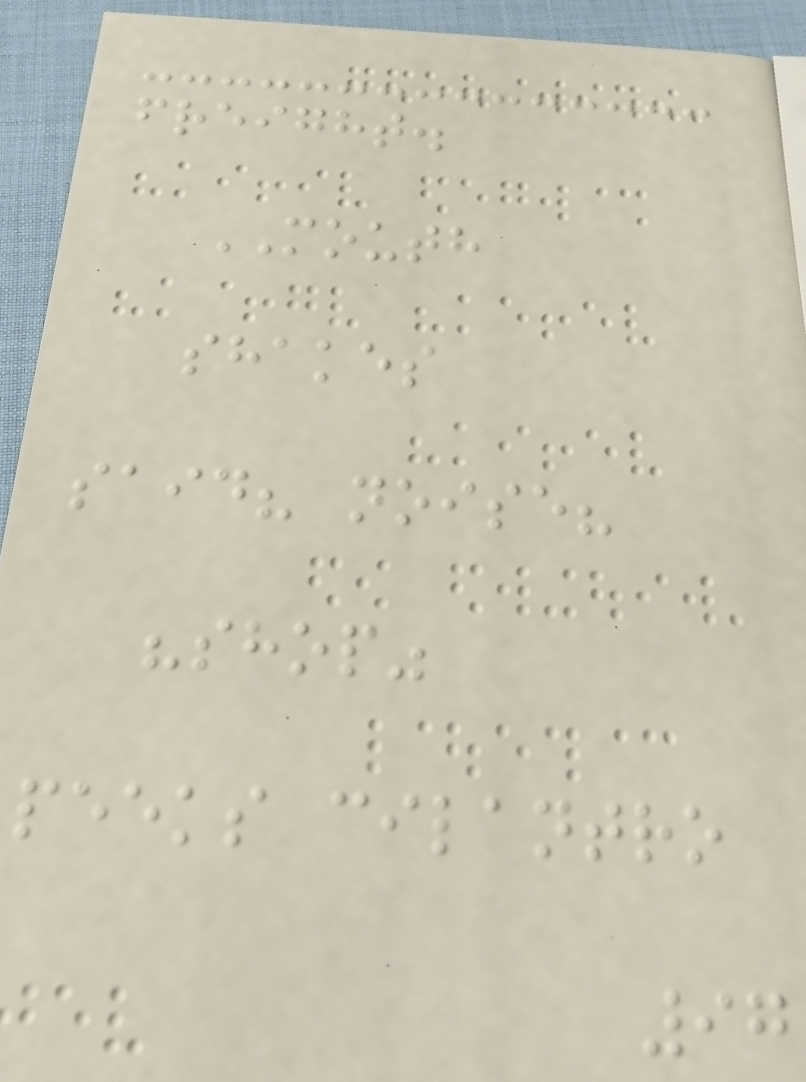freight.
MOUTH
shakes
said? noise?
"shop"
peeks cilantro
97
